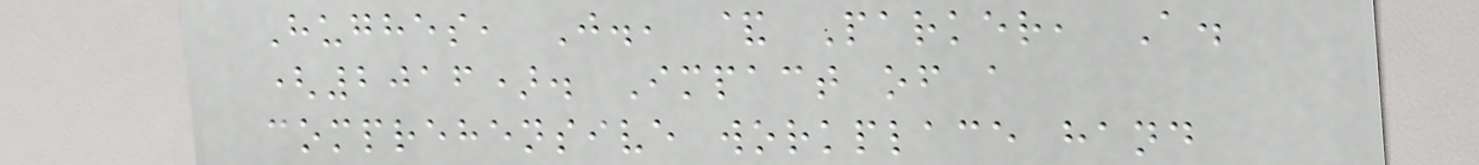Hughes, J., & Parker, A.
(2016). Impact of a
comprehensive workplace hand
